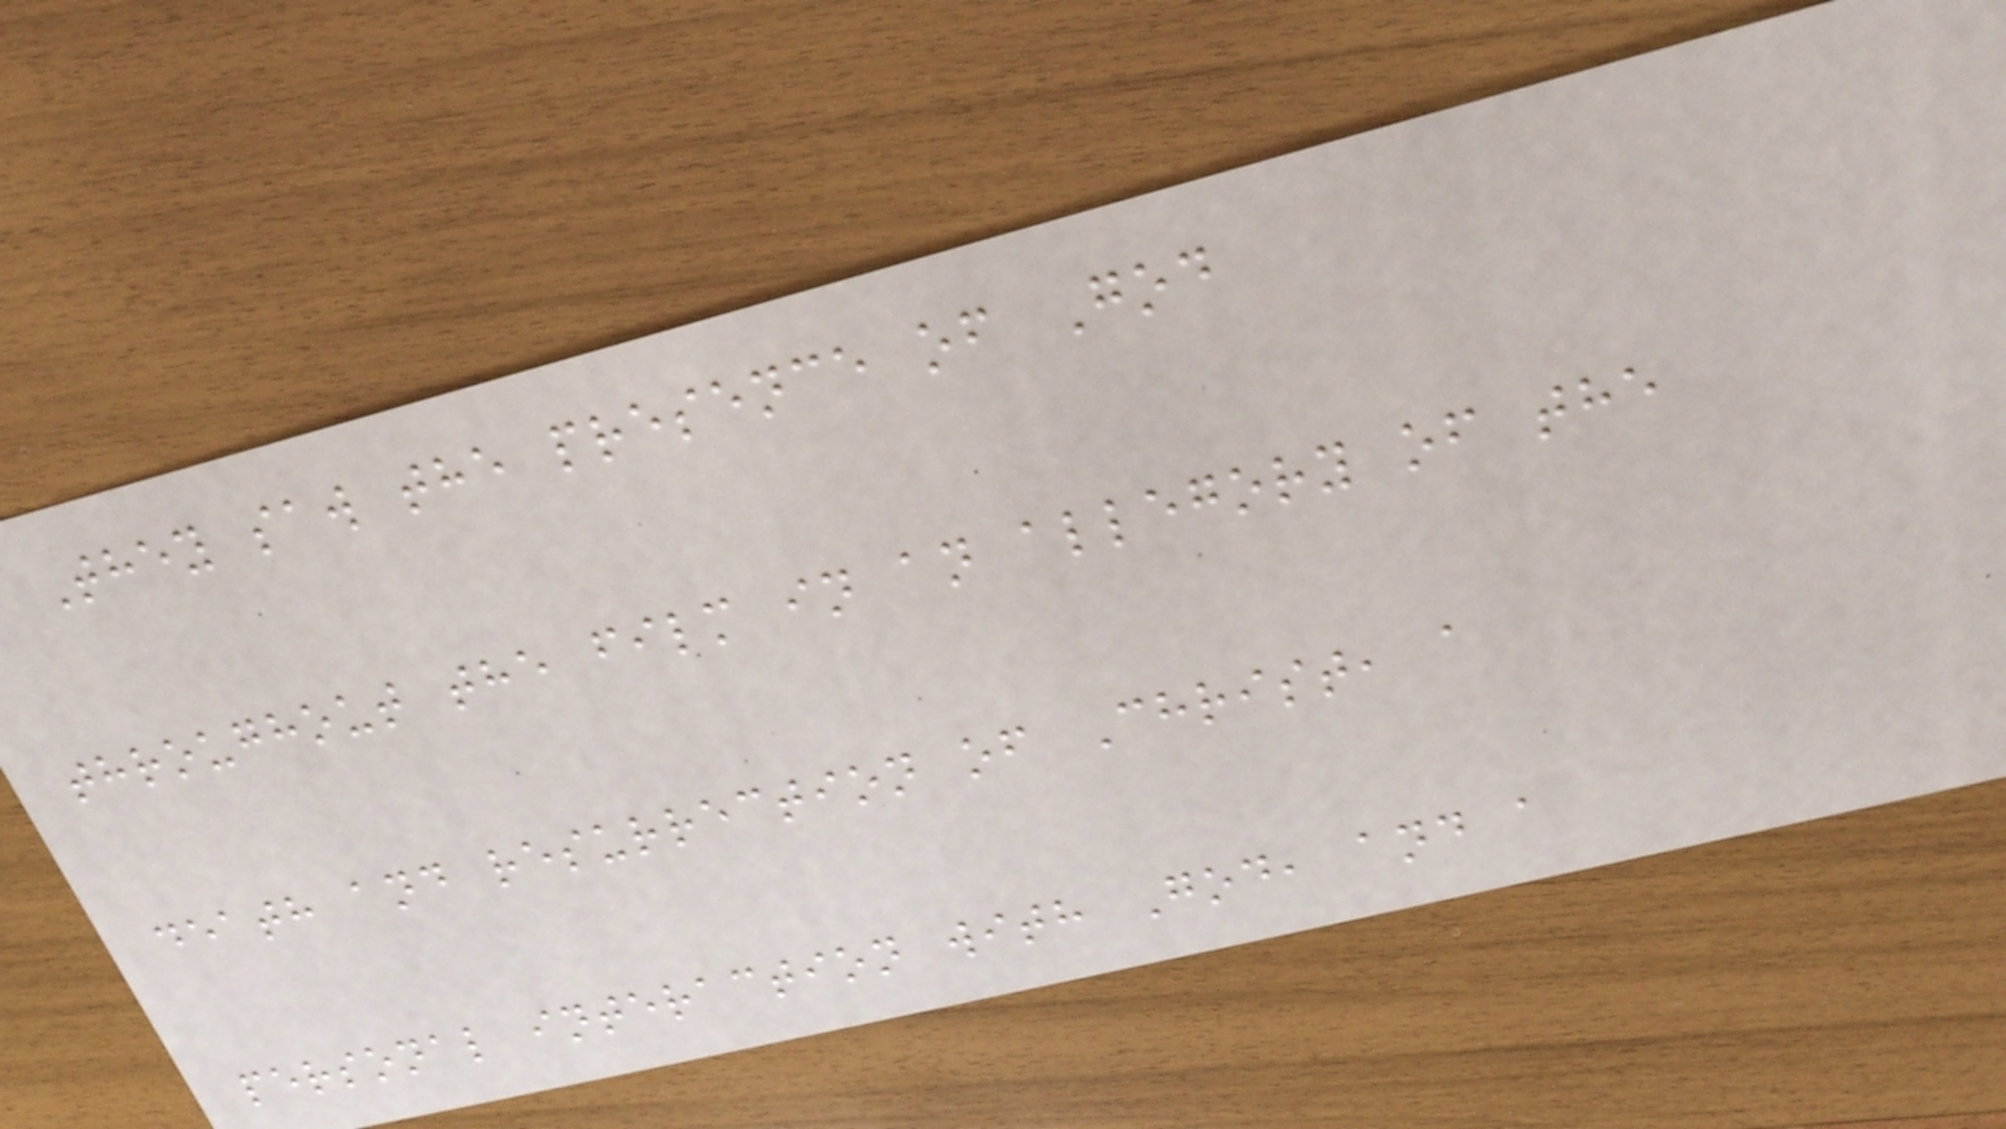They saw the presence of God
throughout the film in an allegory of the
death and resurrection of Christ, a
personal interaction with God, and a
